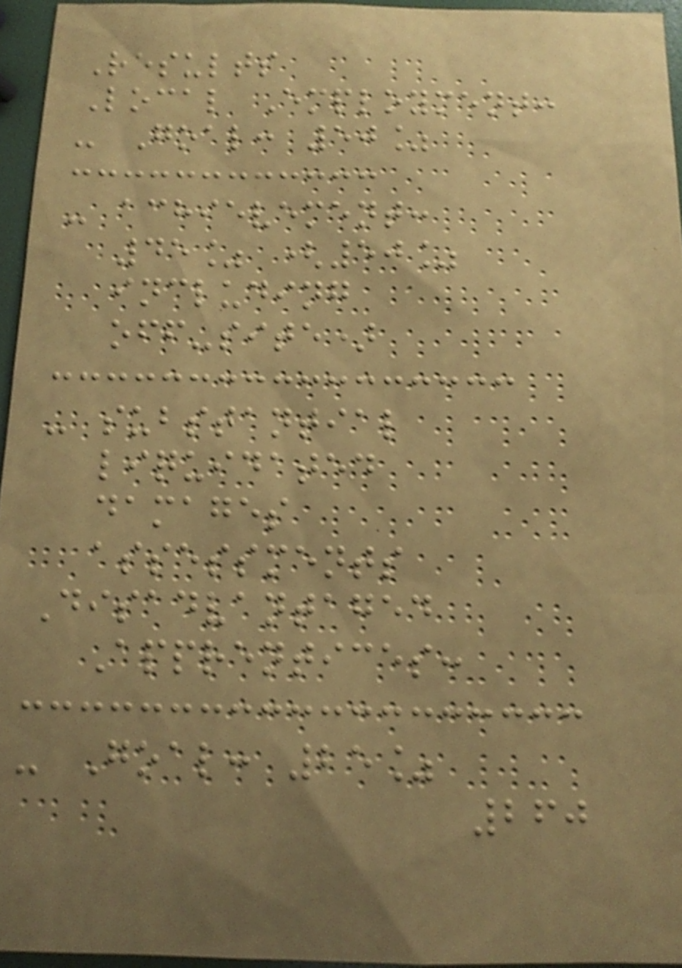Results
Local Employment:
- Goal: 50%
- achievement:
45% (50%
including
off-site)
- substantial
liquidated
damages
assessments
Disadvantaged
Apprentices:
- Goal: 25%
260
